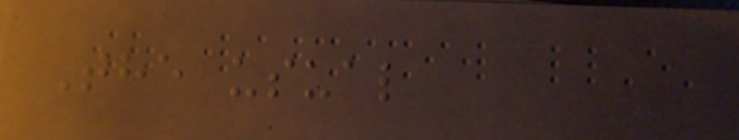The usual
